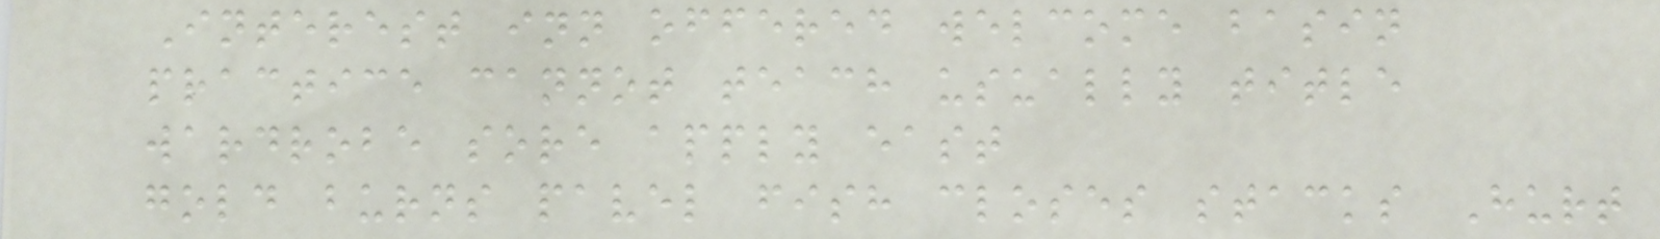Interest inn offered welcome basin
practice cannot teach usually title
wardrobe sore apply east
gold burns pavel fish closes stacks Hurt
